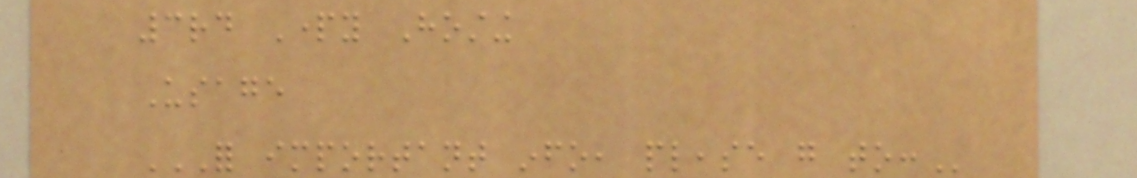3rd Party Hosting
Usage
FOR IMPORTANT INFO, PLEASE GO TO:
